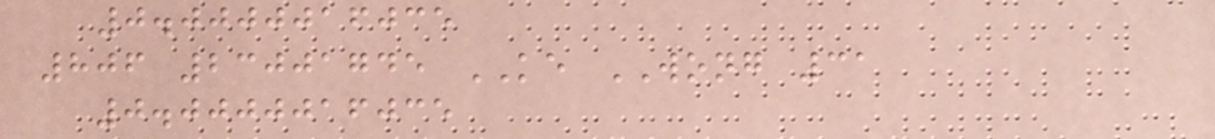0.0000016035
806 23001745 KE WONG 31
0.0000016035
